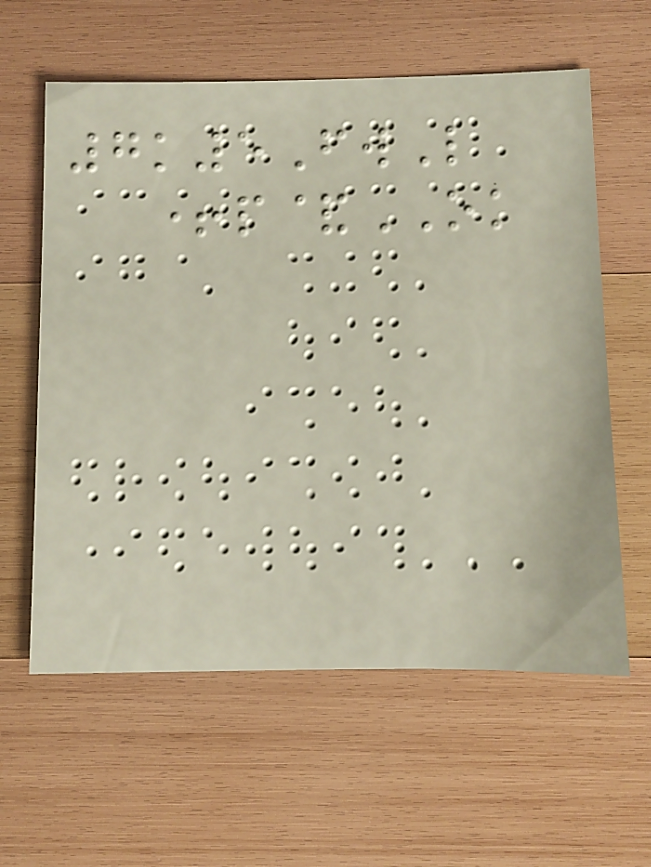7k5FwL
+p&OK
